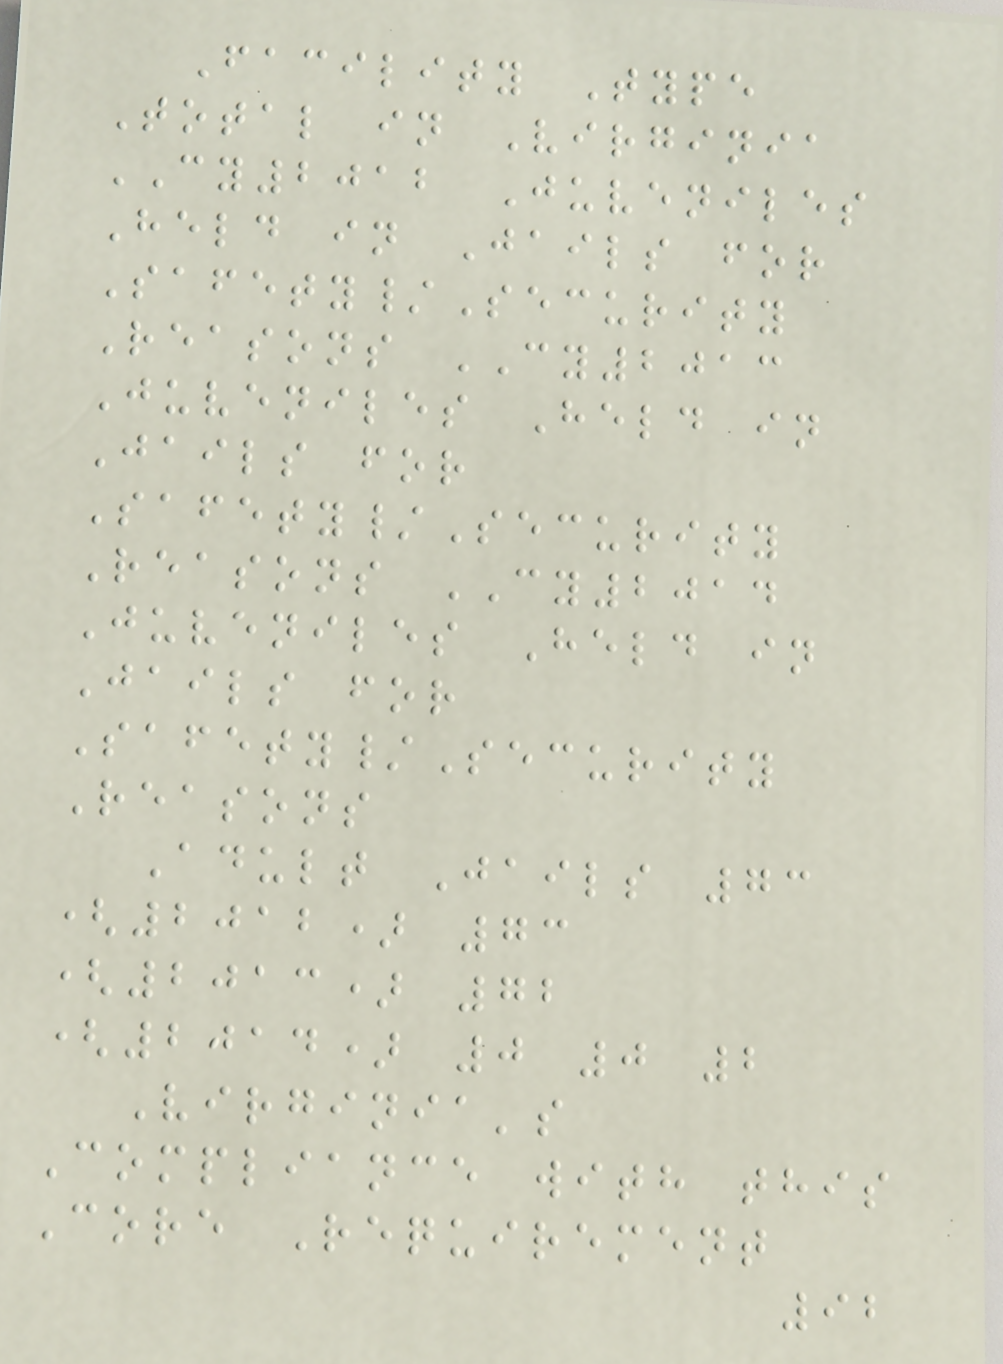Facility Type
Total in Virginia
CY2012 Juveniles
Held in Jails for
Safety/Security
Reasons CY2013
Juveniles Held in
Jails for
Safety/Security
Reasons CY2014
Juveniles Held in
Jails for
Safety/Security
Reasons
Adult Jails 73
(2012) 73
(2013) 72
(2014) 0 0 2
Virginia's
Compliance with this
Core Requirement
92
